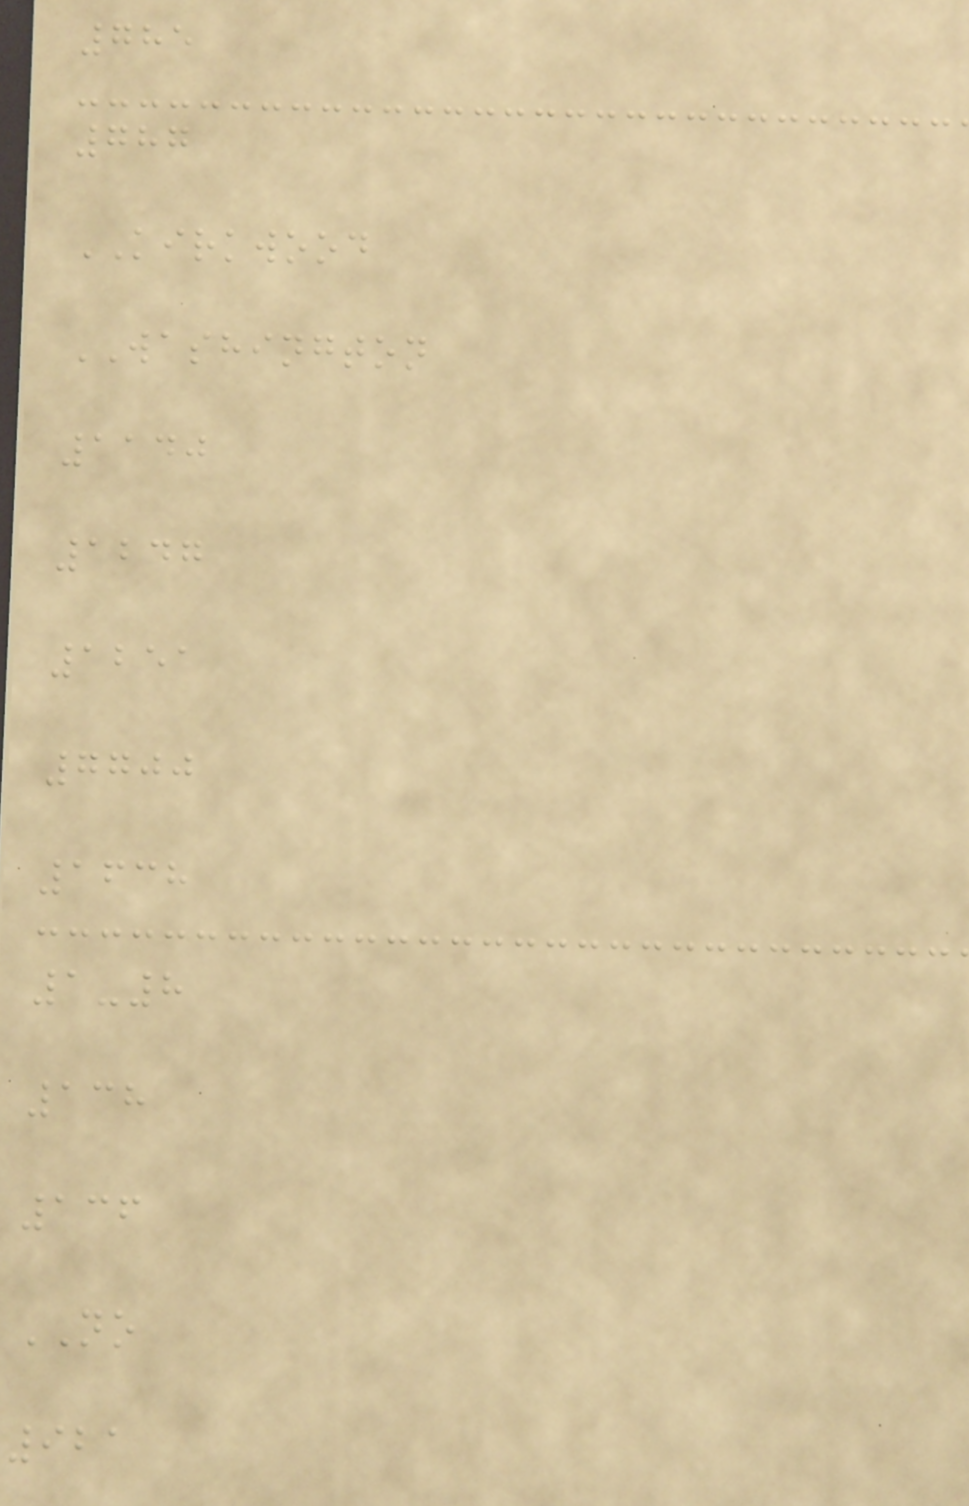785
787
KIRKWOOD
WASHINGTON
1140
1247
1251
7700
1638
1-8
138
136
NO
921
